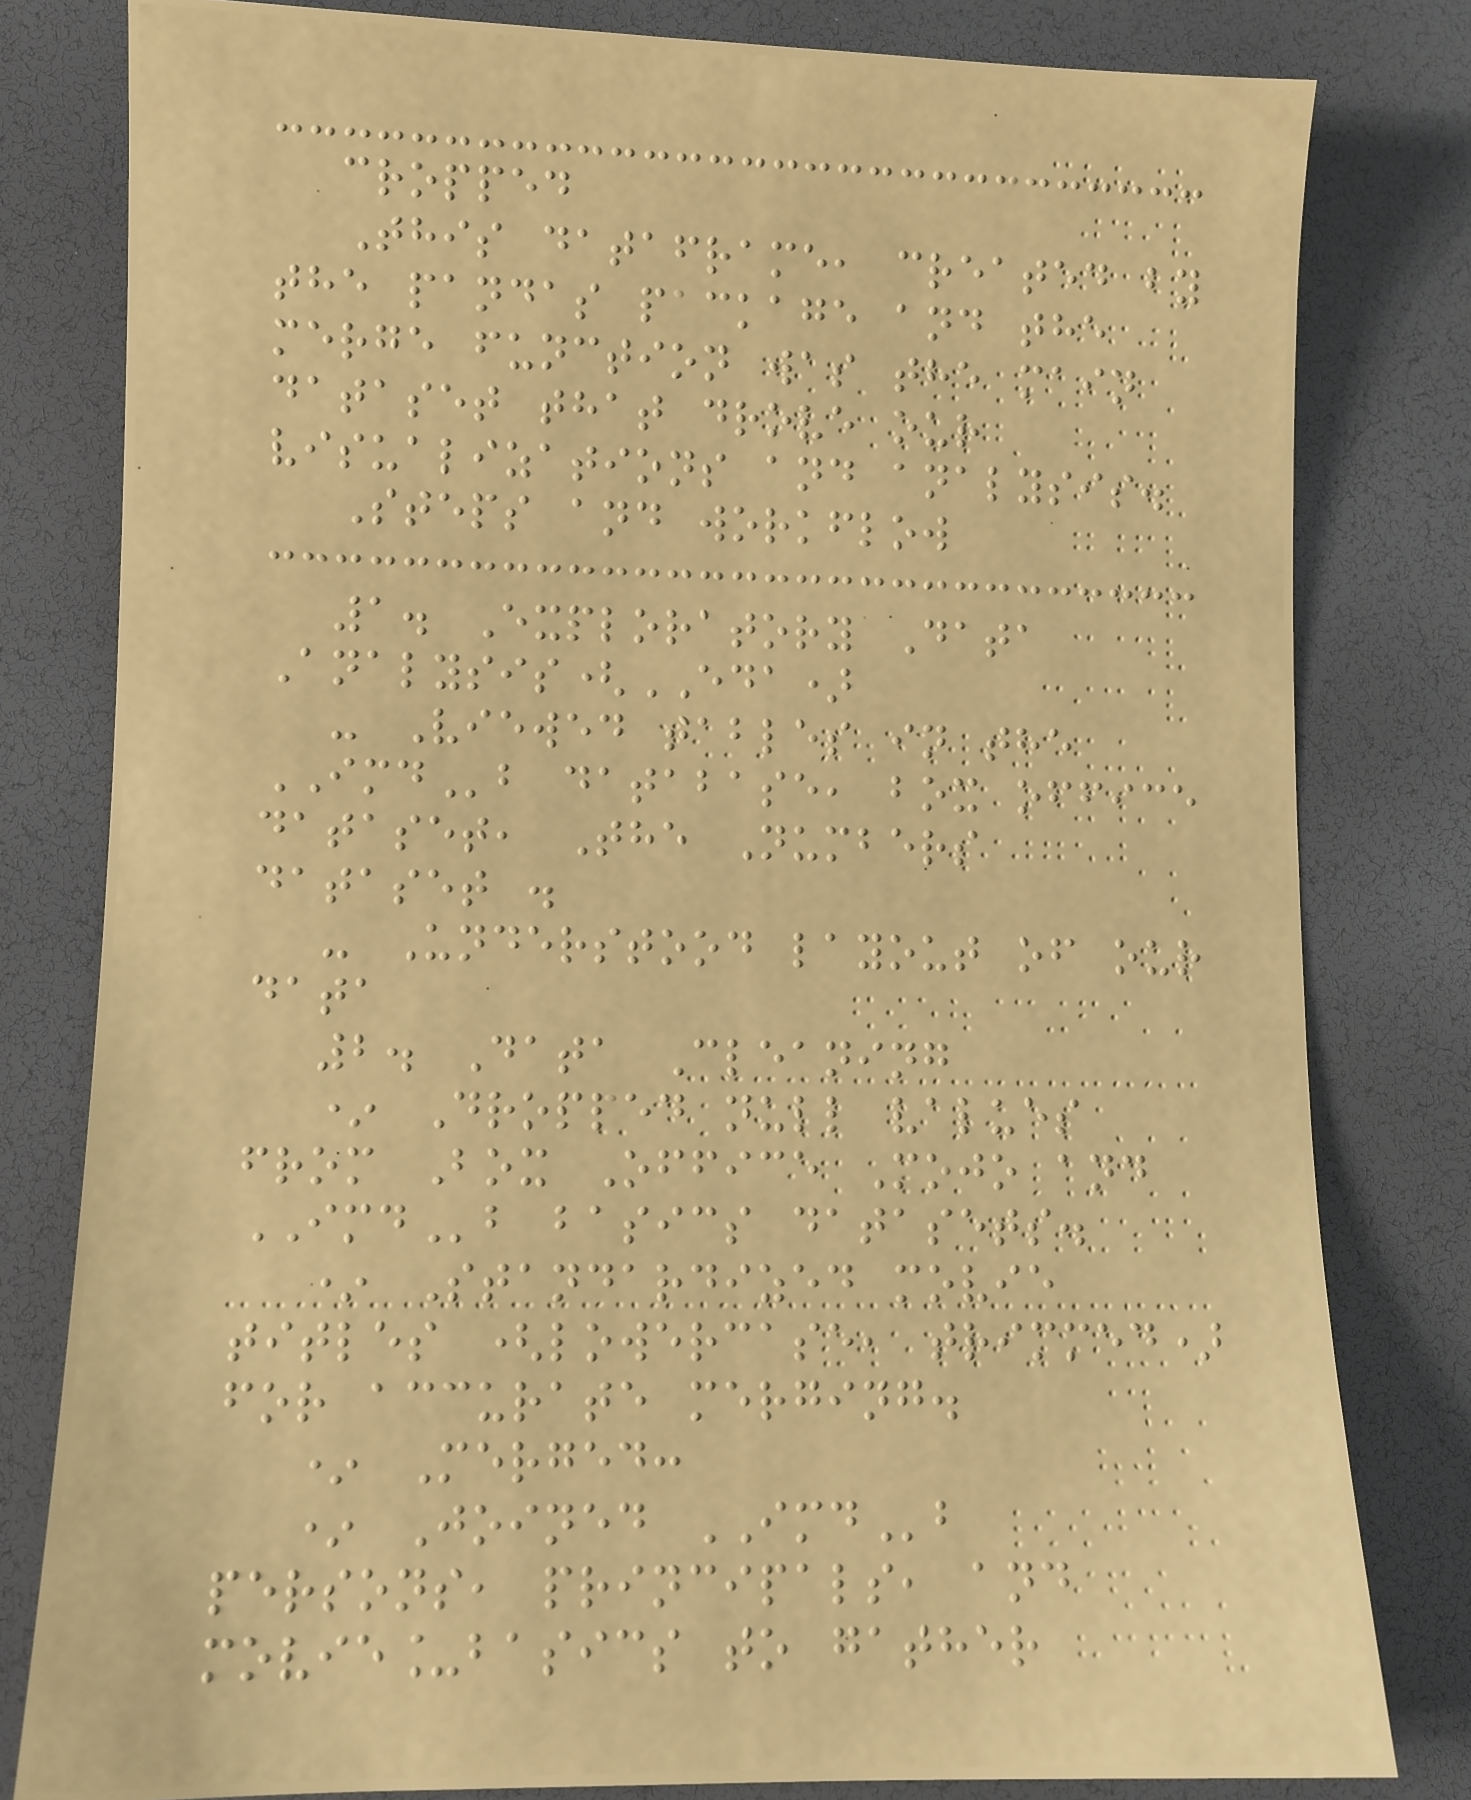cropped
This dataframe, created by
the pandas package and the
merge function was the main
dataset that drove our
visualizations and analysis.
Steps and workflow
1. Exploratory Data
Analysis(EDA)
- Viewed tables in the
IMDb database, box office
dataset, The Numbers
dataset .
- Understood layout of our
data
2. Data Cleaning
* Dropped null values
from Box Office Mojo and
IMDb basics datasets.
* Standardized movie
titles (lowercase, trimmed)
for accurate merging.
* Merged:
* Joined IMDb
persons, principals, and
movie_basics to gather
